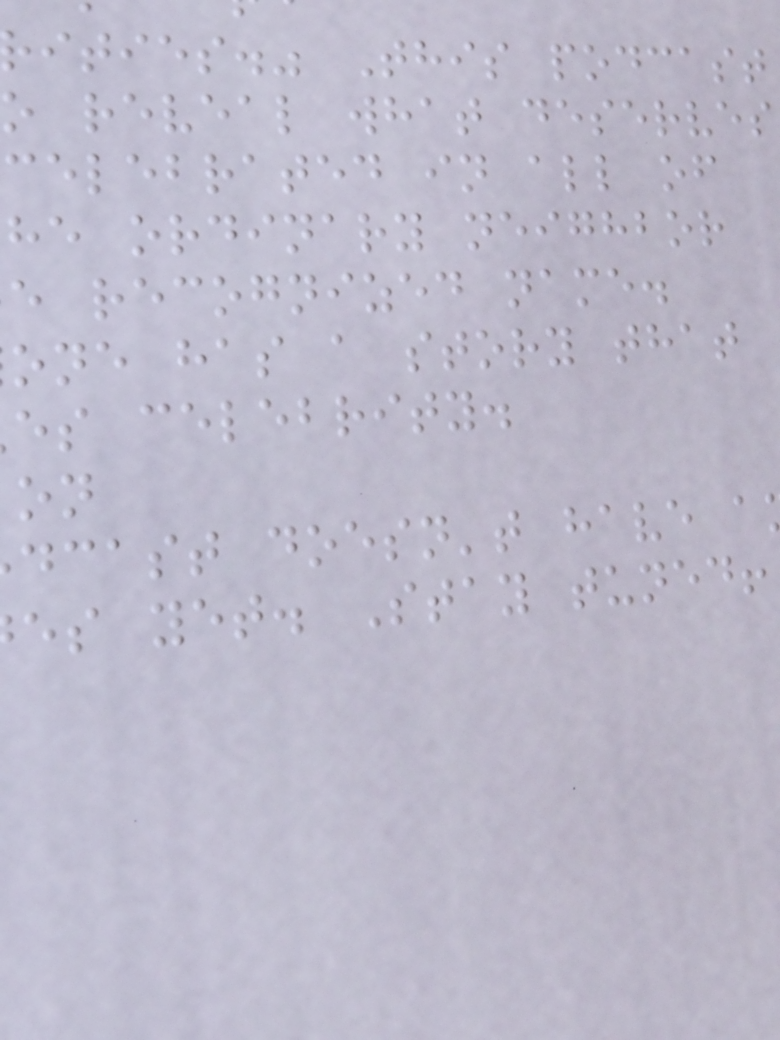ities." This podcast
o reveal what deserves
celebrated in all of
he ordinary neighbor
e recognized name.
one has a story that
es celebrity.
dcast doesn't have a
es yet. Stay tuned!
